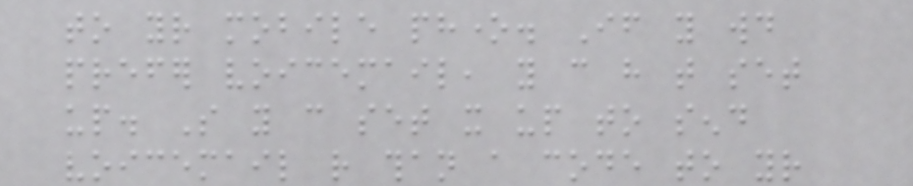to your mobile phone. If you would
prefer voicemail, you can have that set
up. So you can set it up to send
voicemail rather than a code to your
